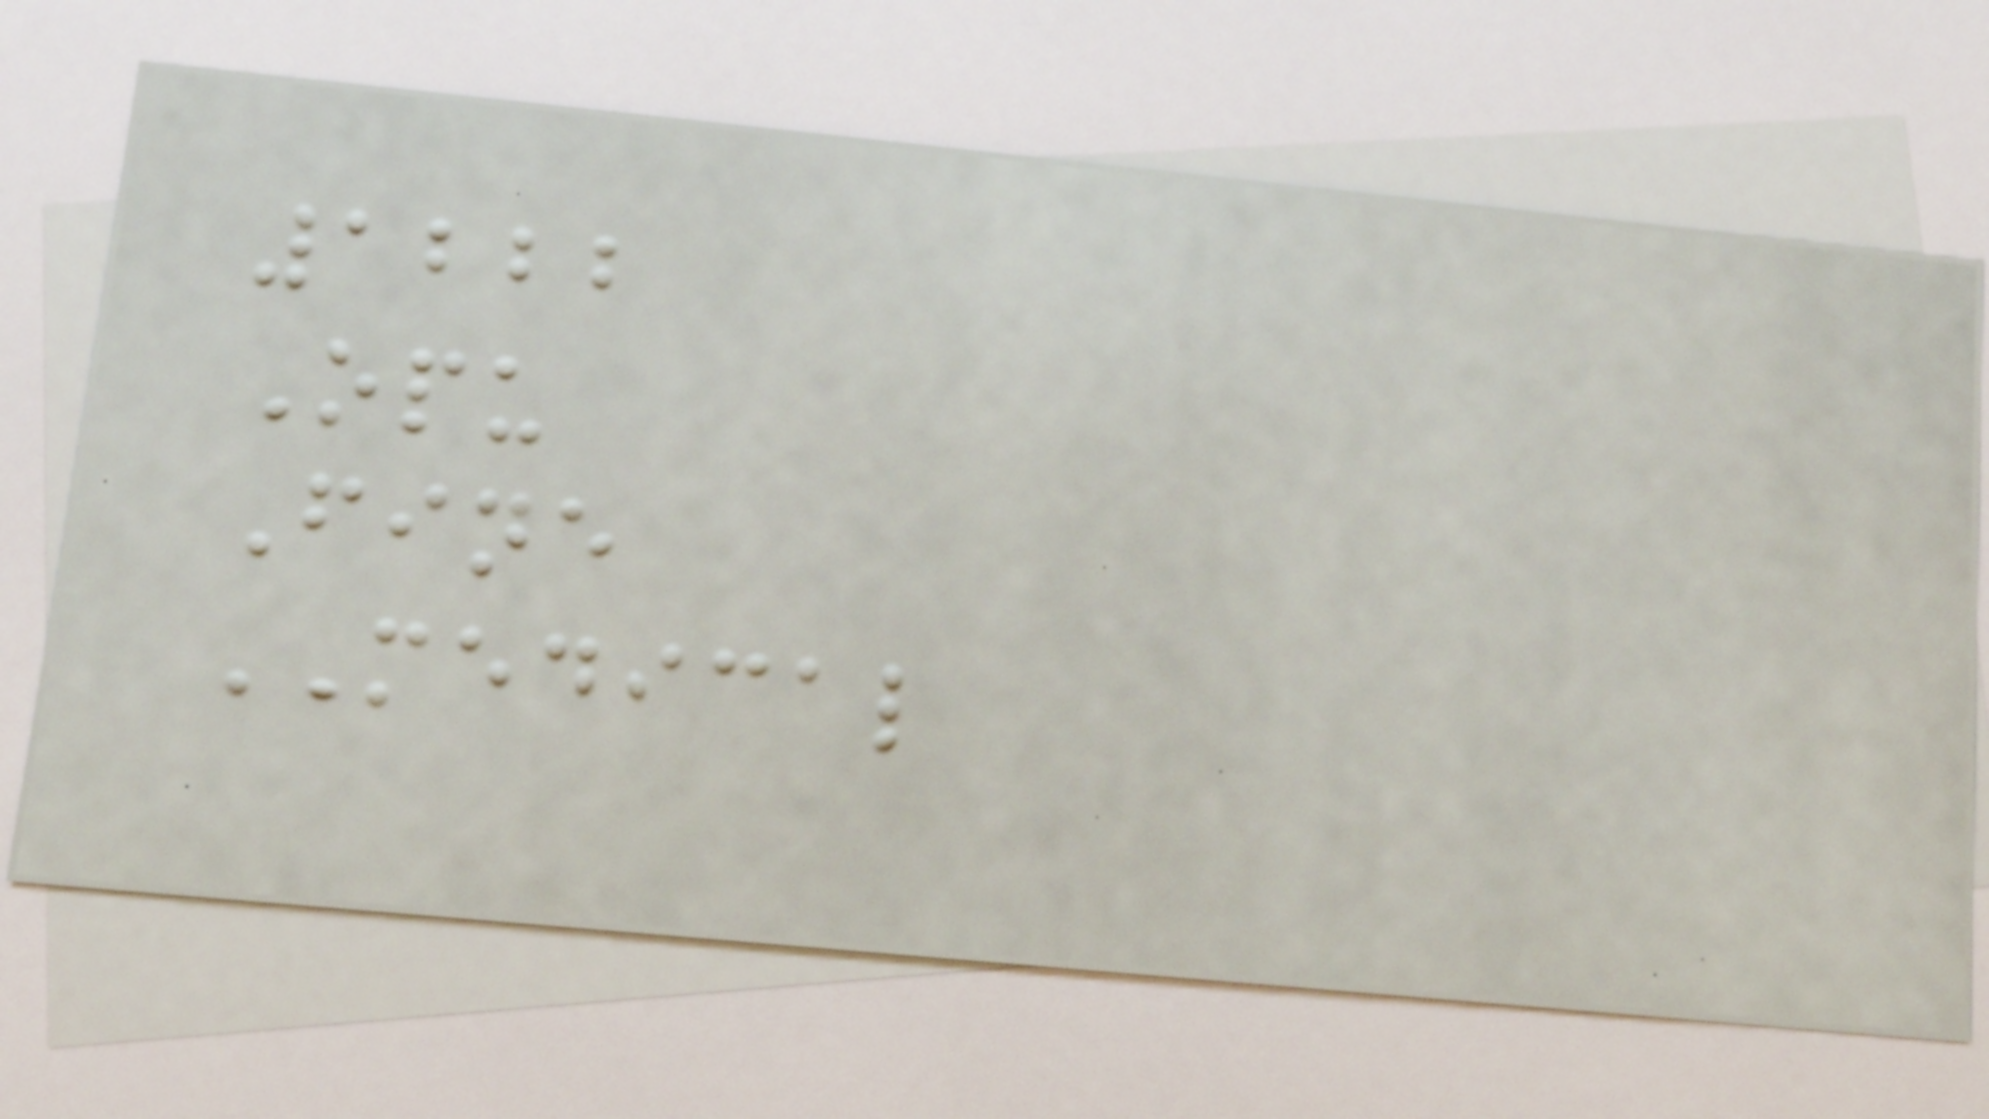1222
Opu
Fine
MEDICAL
